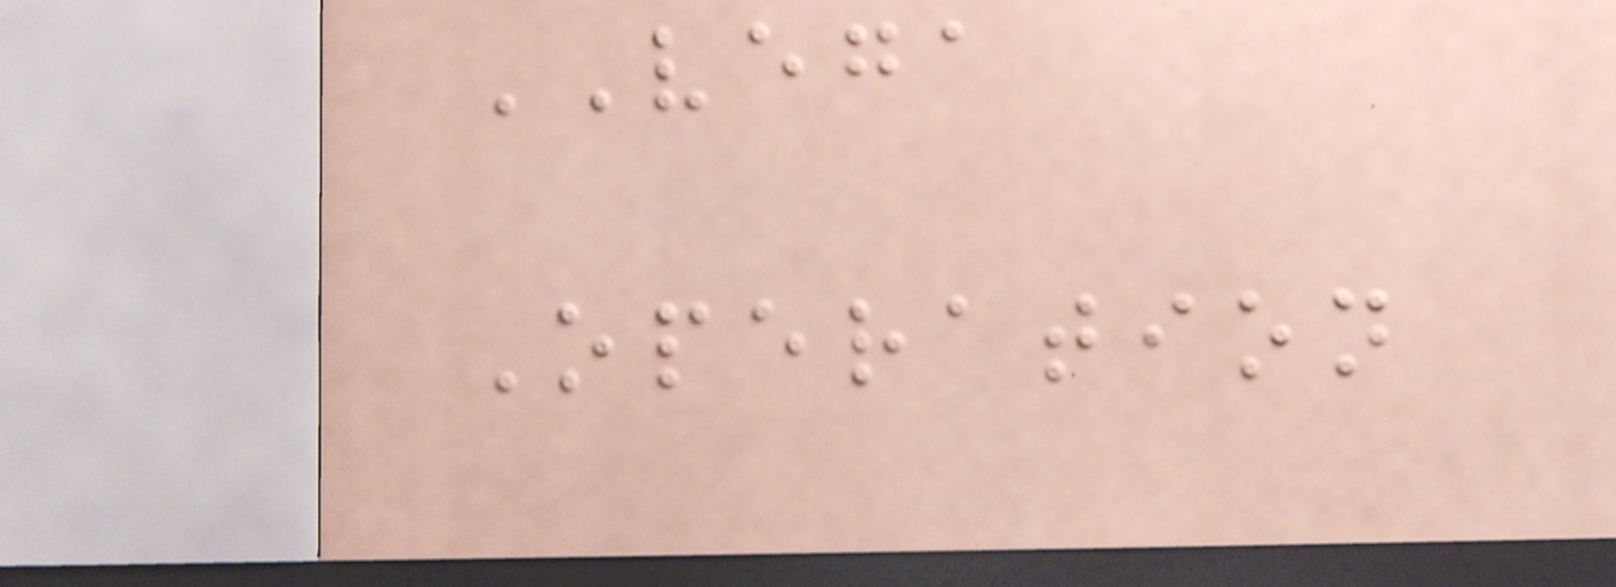VEGA
Operation
